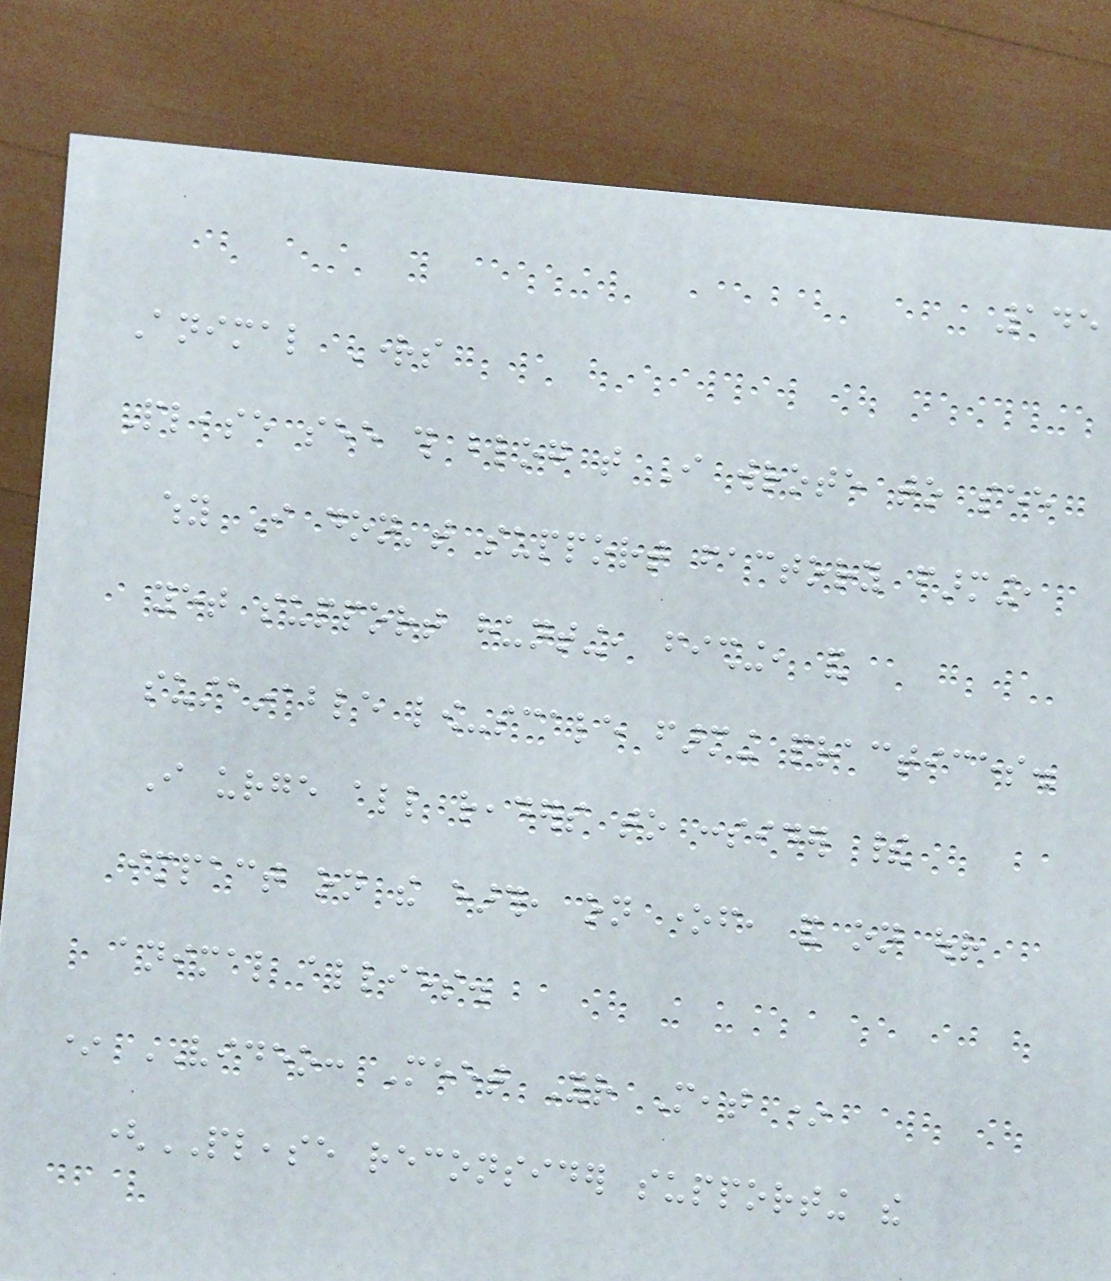145
Animal Rights
Please see this blog that I wrote to see
why I don't support factory farming,
yet support hunting, fishing, and
sustainable low-scale farming practices.
I urge all readers to consider their
impact on the earth, on oneself, and on our
animal allies.
* VIDEO: Meet Your Meat *
(PLEASE reconsider supporting the
